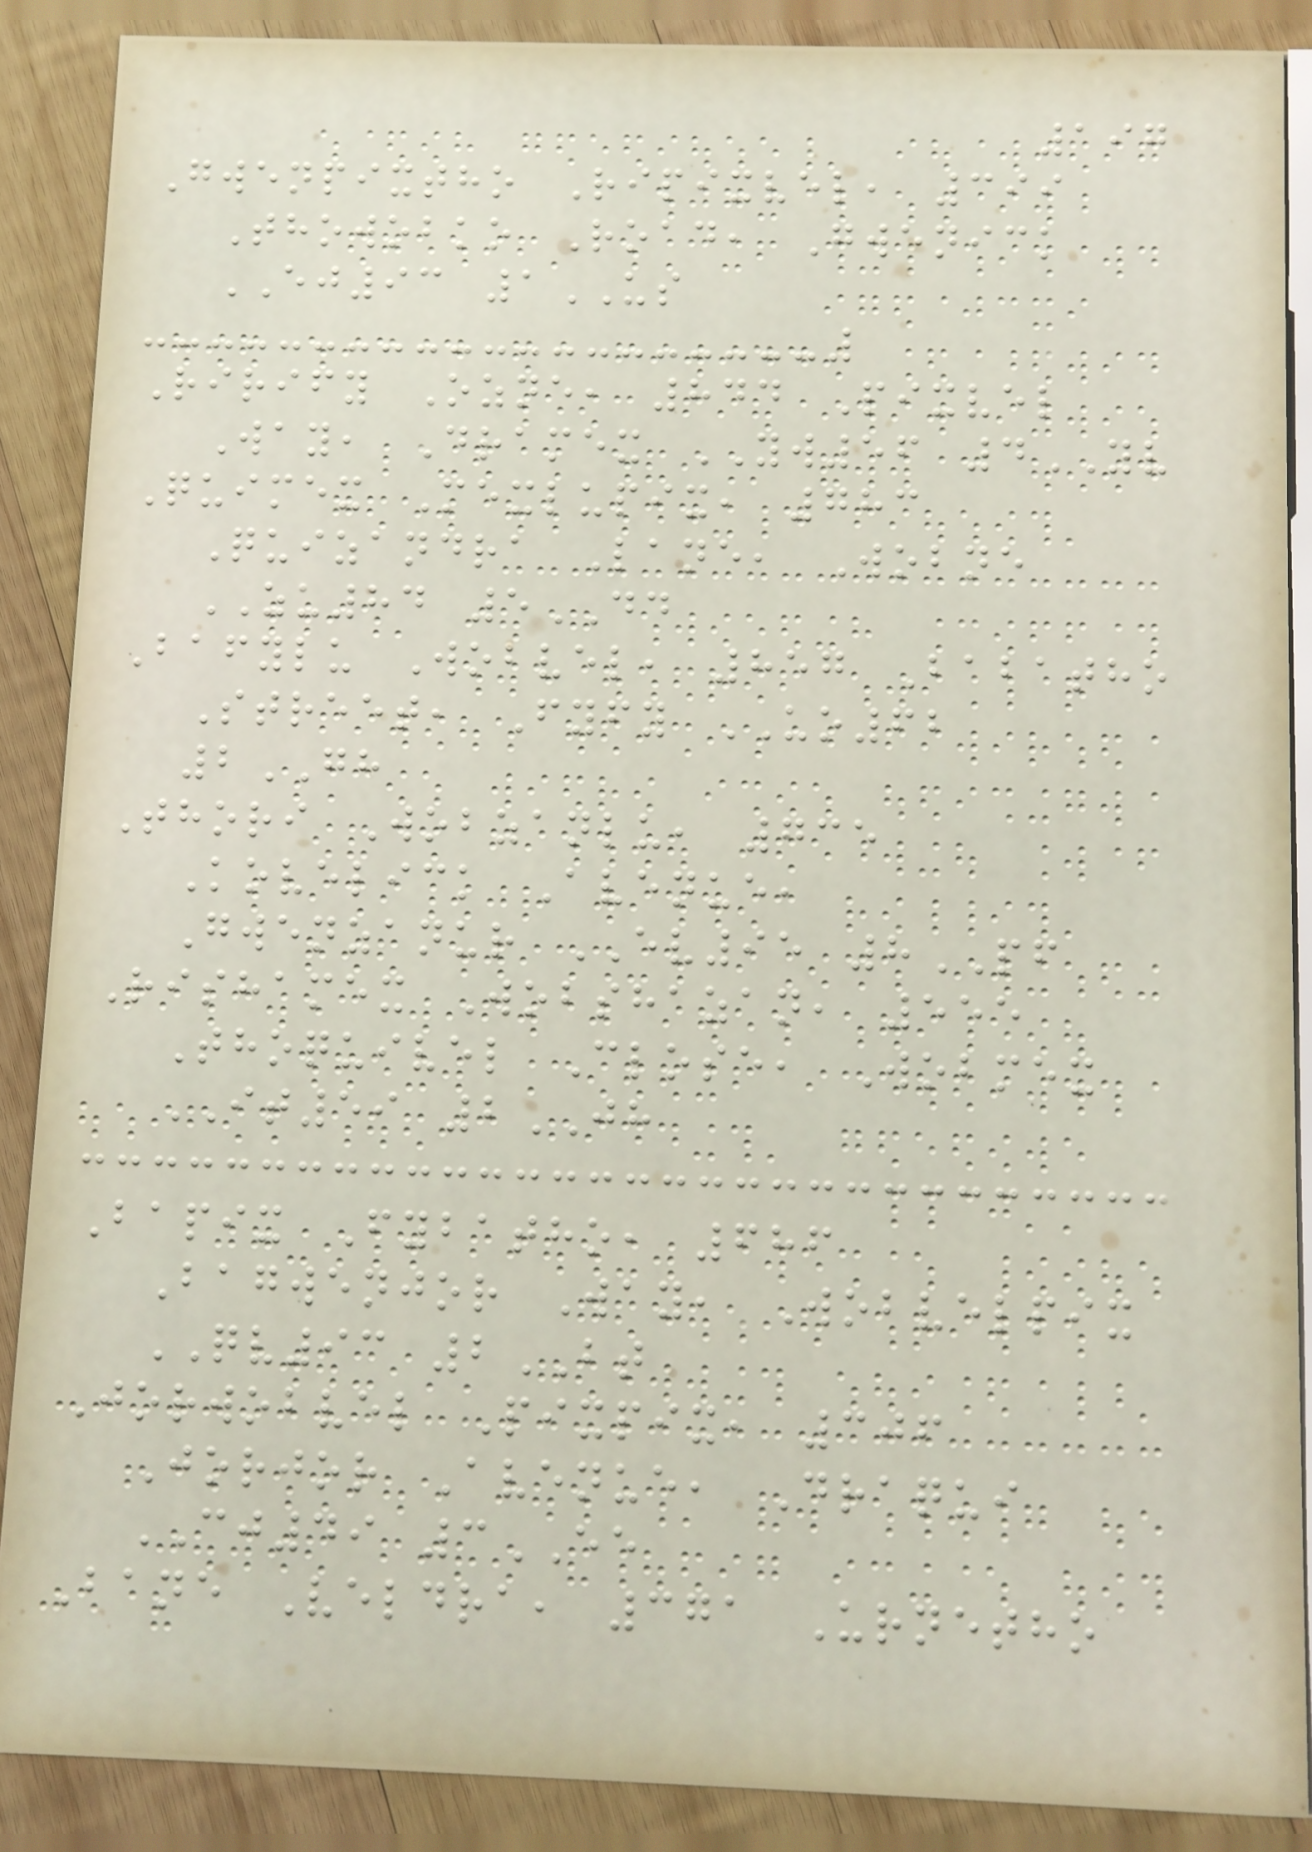197
Gwenpixtho Ripixvel, 399
Thowobko Road, Gwenick
EJ93 1US
Rirify Ozne, 844 Pixvel
Way, Dramex YW56 4YV
Quimex Mexlupix, 783
Quizandra Lane, Wobne
ZU84 5DD
Bafylu Wobvel, 857 Babatho
Street, Fyfy UO62
2GH
Thori Wobzanlu, 735
Kovelick Avenue,
Gwenzanur EV95 8PF
Rishamex Wobshazan, 555
Thoquivel Close, Wobmex
IT59 2JH
Bapix Fybatho, 686
Bagwenjor Way, Wobvelpix
QV93 2BT
Jorwobvel Pixpix, 306
Jorjor Avenue, Draqui
CJ49 3EE
Bane Veldra, 371 Urnetho
